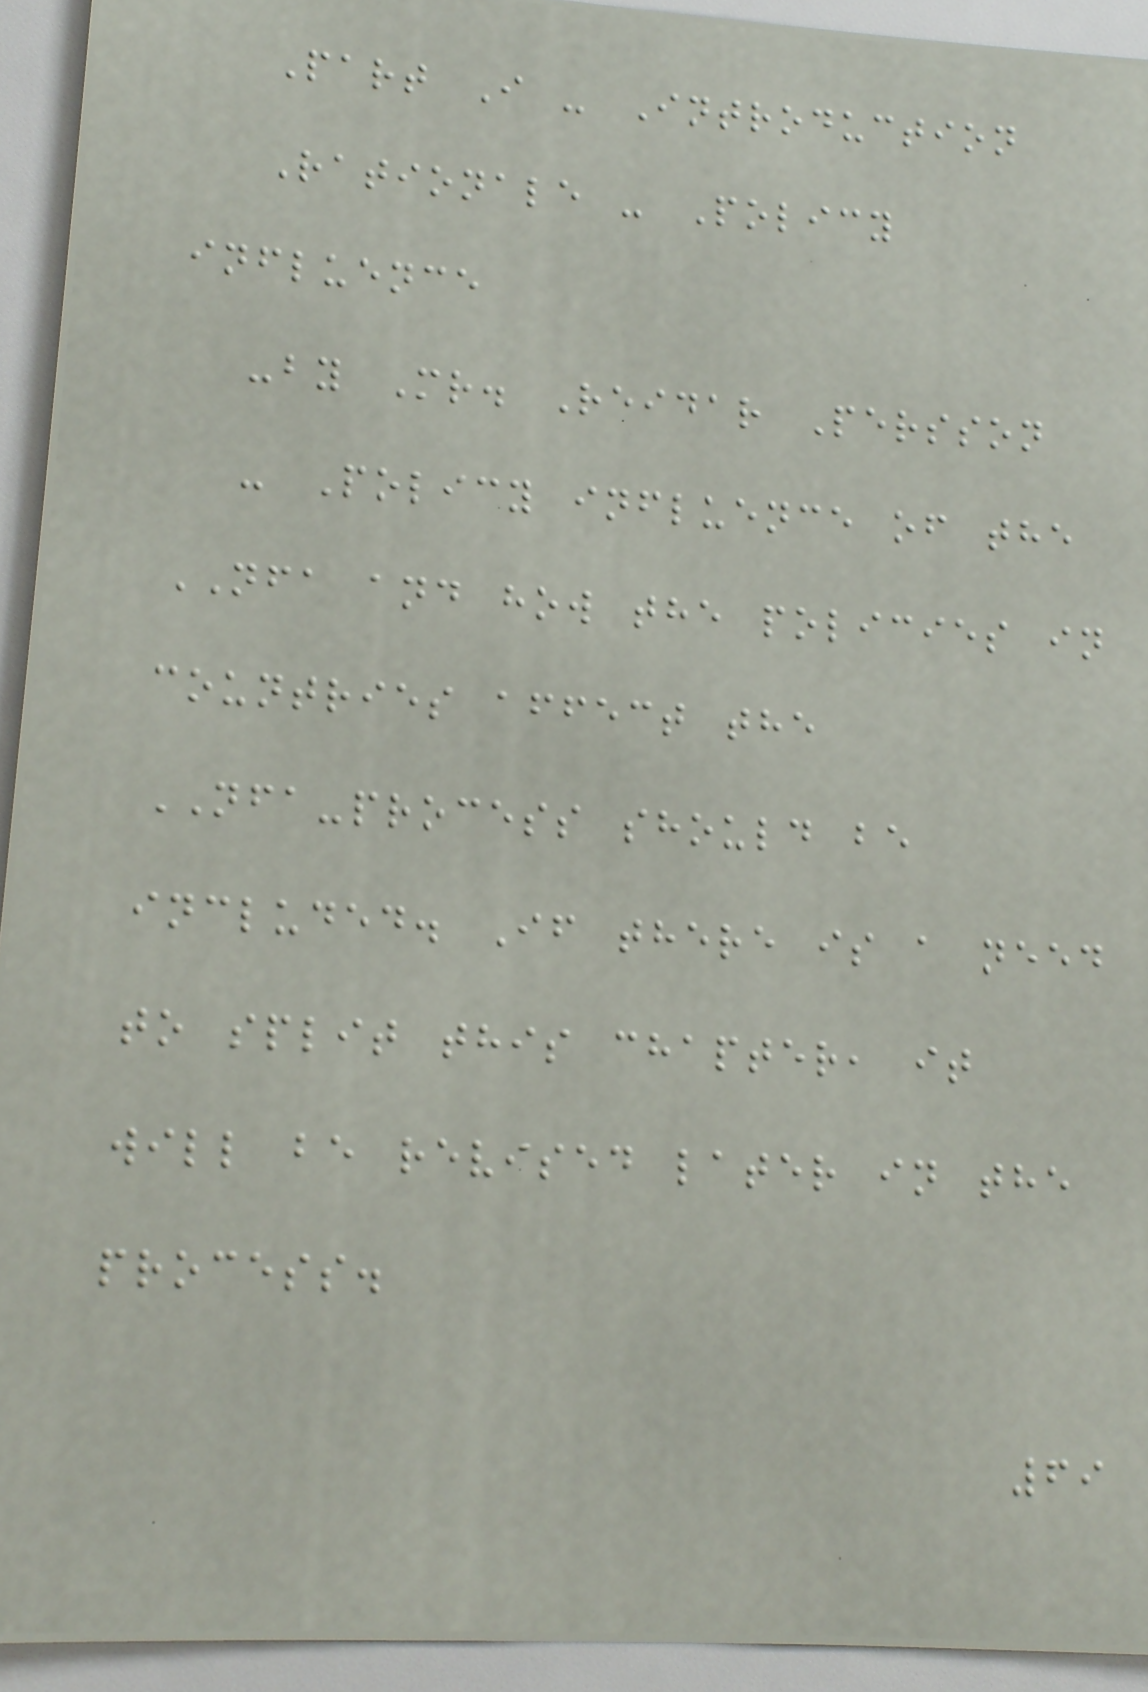Part I - Introduction
Rationale - Policy
influence
-by Mr. Reidar Persson
- Policy influence of the
NFA and how the policies in
countries affect the
NFA-process should be
included. If there is a need
to split this chapter, it
will be revised later in the
process.
69
